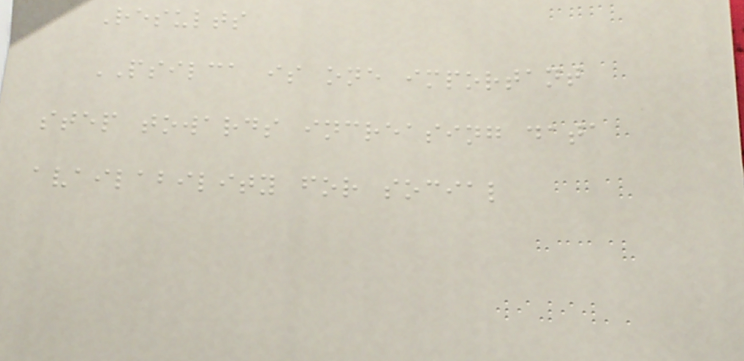Results
PSILCA is one important
step towards increasing data
availability for social
